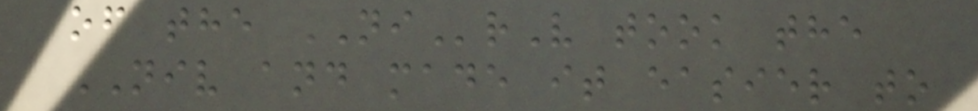of the NIrV took the
NIV and made it easier to
